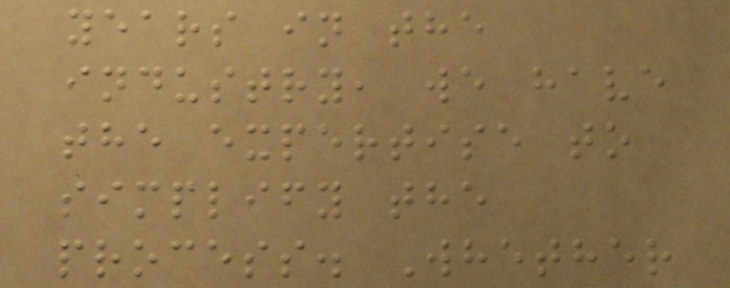years in the
industry, we have
the expertise to
simplify the
process. Whether
